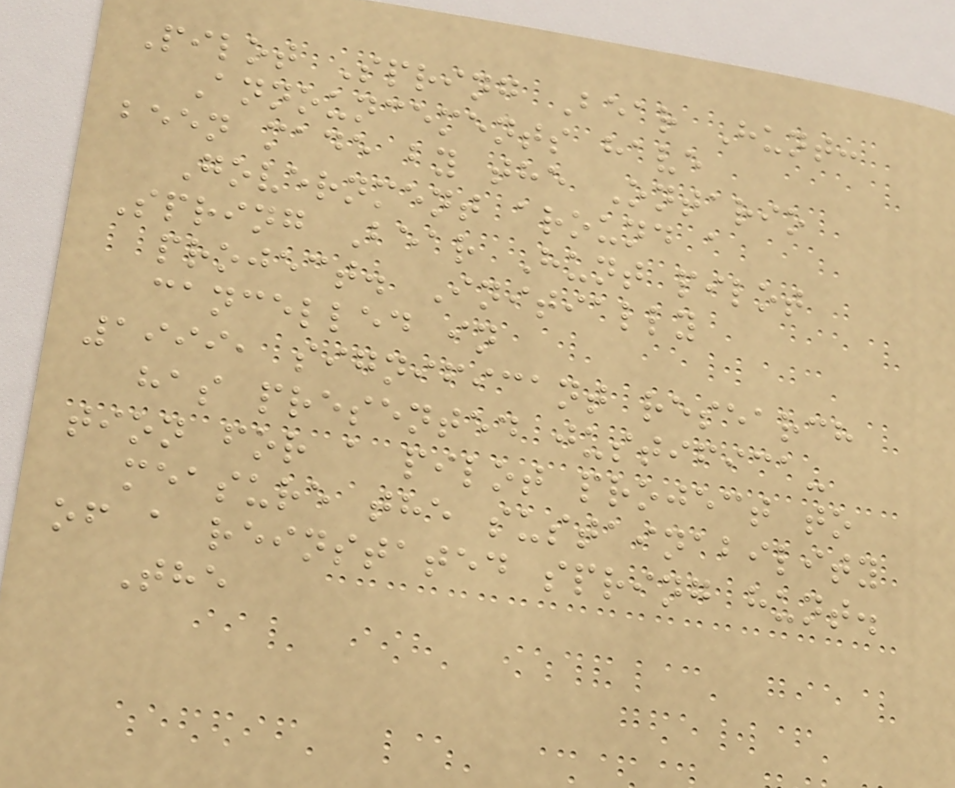Pilot Spring Bear Hunt:
Announcements have
been made by the Ontario
Government around a
Spring Bear Hunt pilot
project. Initially
cancelled in
1999, significant research
has presented justifica-
tion for a pilot project to
measure the sustainability
of a reinstated spring hunt.
The
